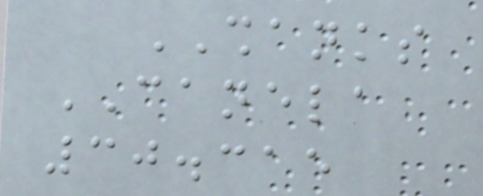SHANKS
CANELA
30.315
